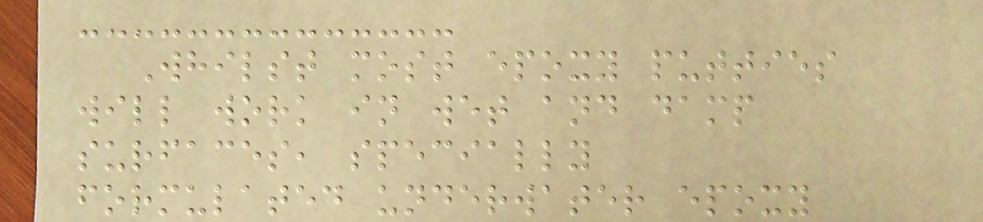Whilst most epoxy putties
will work in wet and damp
surfaces, specially
formulated underwater epoxy
